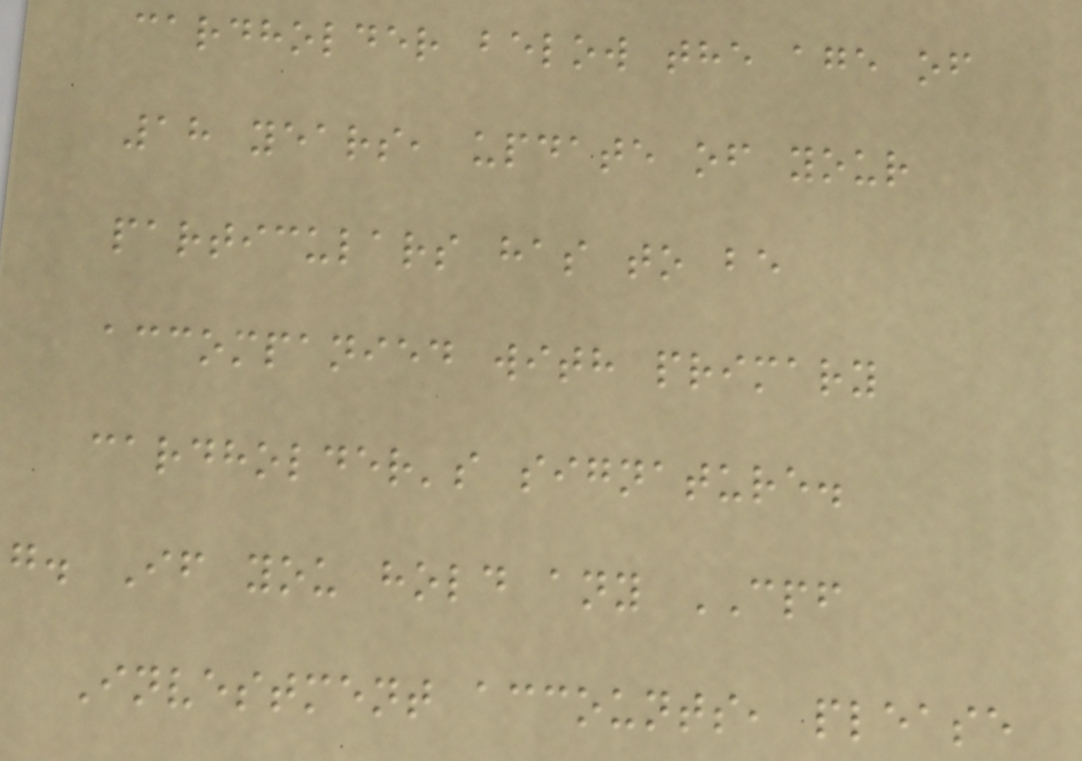cardholder below the age of
18 years, update of your
particulars has to be
accompanied with primary
cardholder's signature.
g. If you hold any CPF
Investment accounts, please
